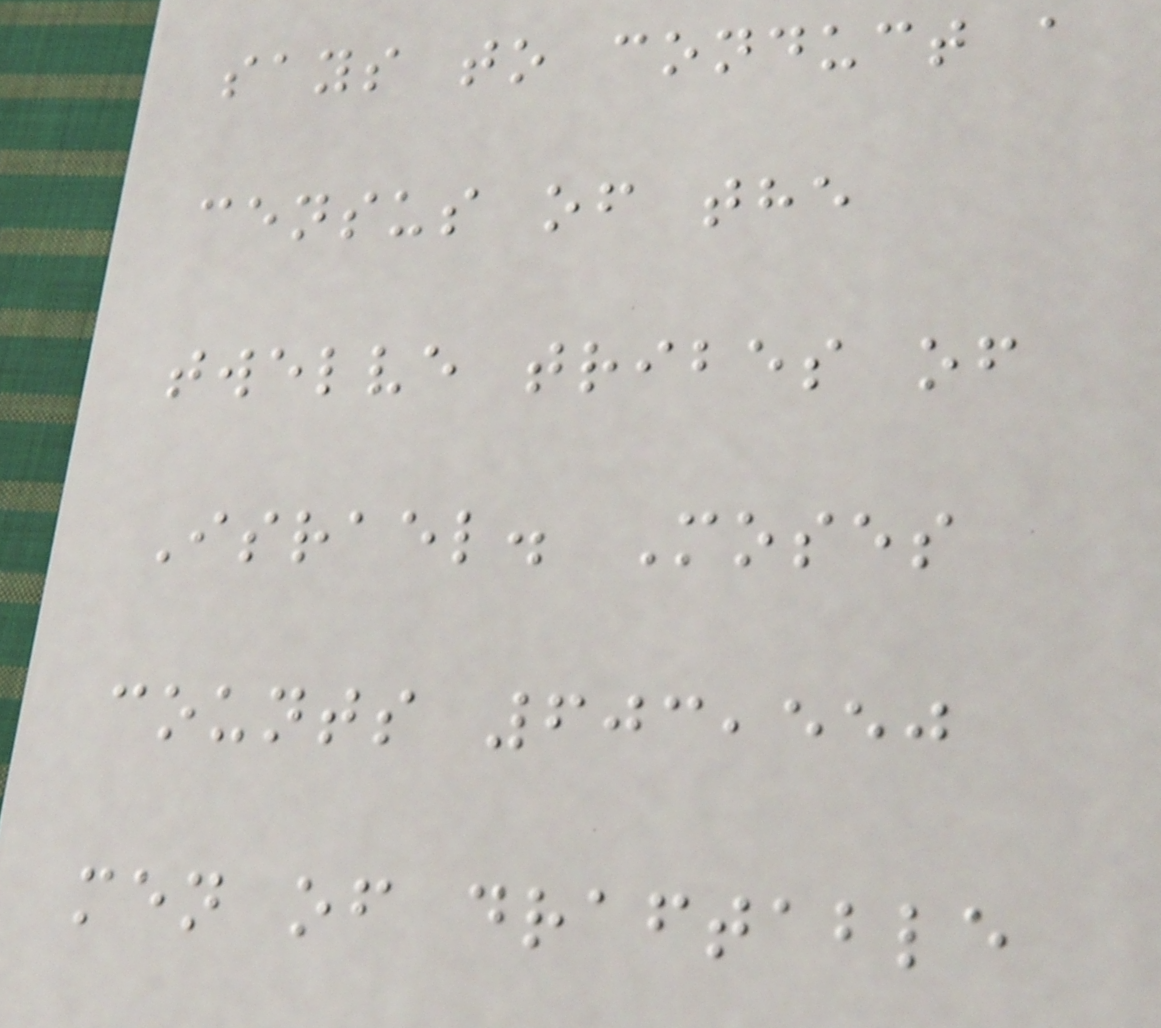says to conduct a
census of the
twelve tribes of
Israel. Moses
counts 603,550
men of draftable
